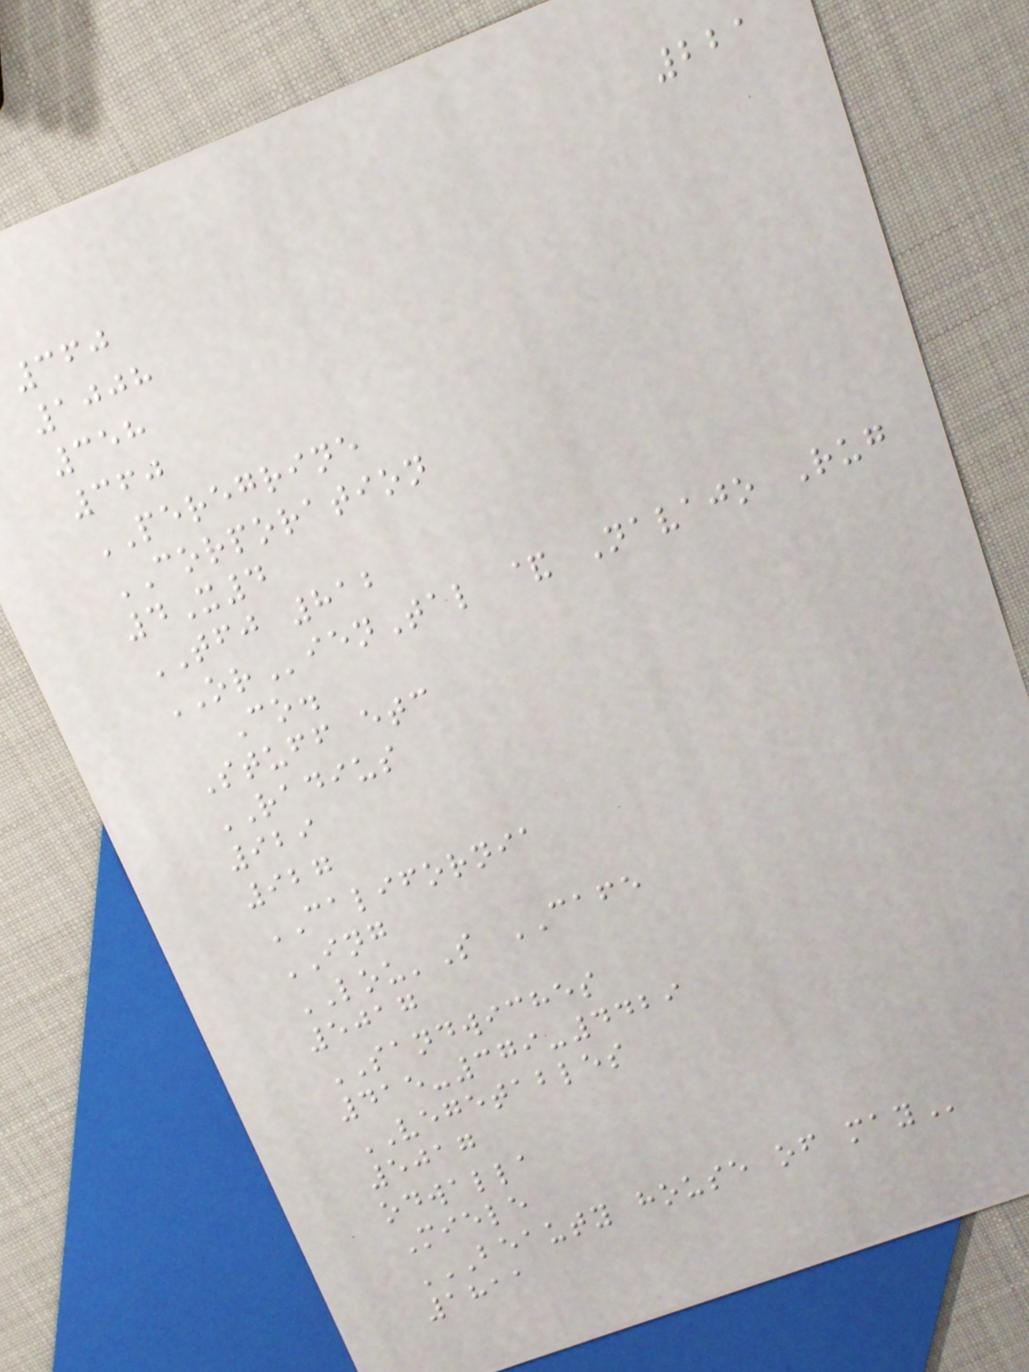221
360
1008
358
360
PEREGRINE
CORPORATION
4X4
TFJ 812
ORienTal & Navajo Rug
Co.
Stuff etc
RADIUS
929
927
CALIFORNIA
ING
LOU'S CAFE
5017
SANDWICHES
415-379-4429
VEGETABLES
5017
odwalla
Miele
BEAUTY HOUSE OF MAY
1811
